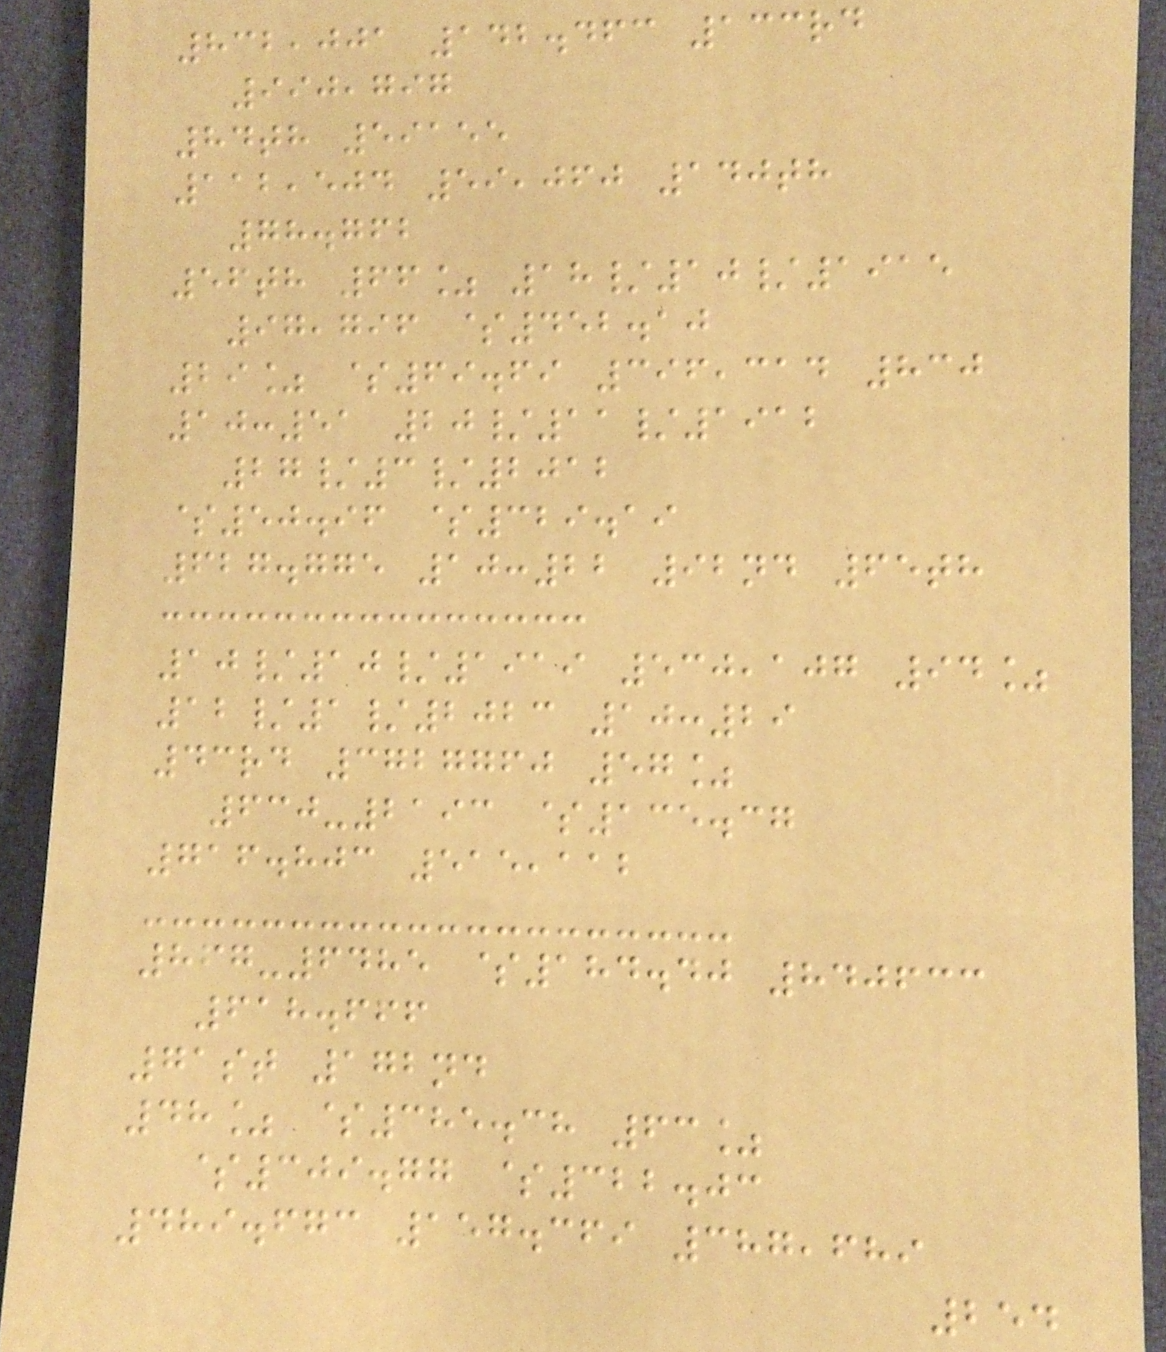832,001 142.463 133rd
990,797
84th 59155
112,504 59,060 140th
78.762
56th 66% 18/10/1915
97,796 $452.10
29% $69.69 396,314 830
10:51 20/11/1912
27/3/2012
$50.96 $329.19
627.775 10:22 92nd 65th
10/10/1919 530,107 94%
12/1/2023 10:29
43rd 3727760 57%
630-2193 $135.37
716.803 515,112
867-6485 $184.40 840633
618.666
71st 172nd
48% $385.38 63%
$309.77 $322.03
489.673 157.369 387,689
254
